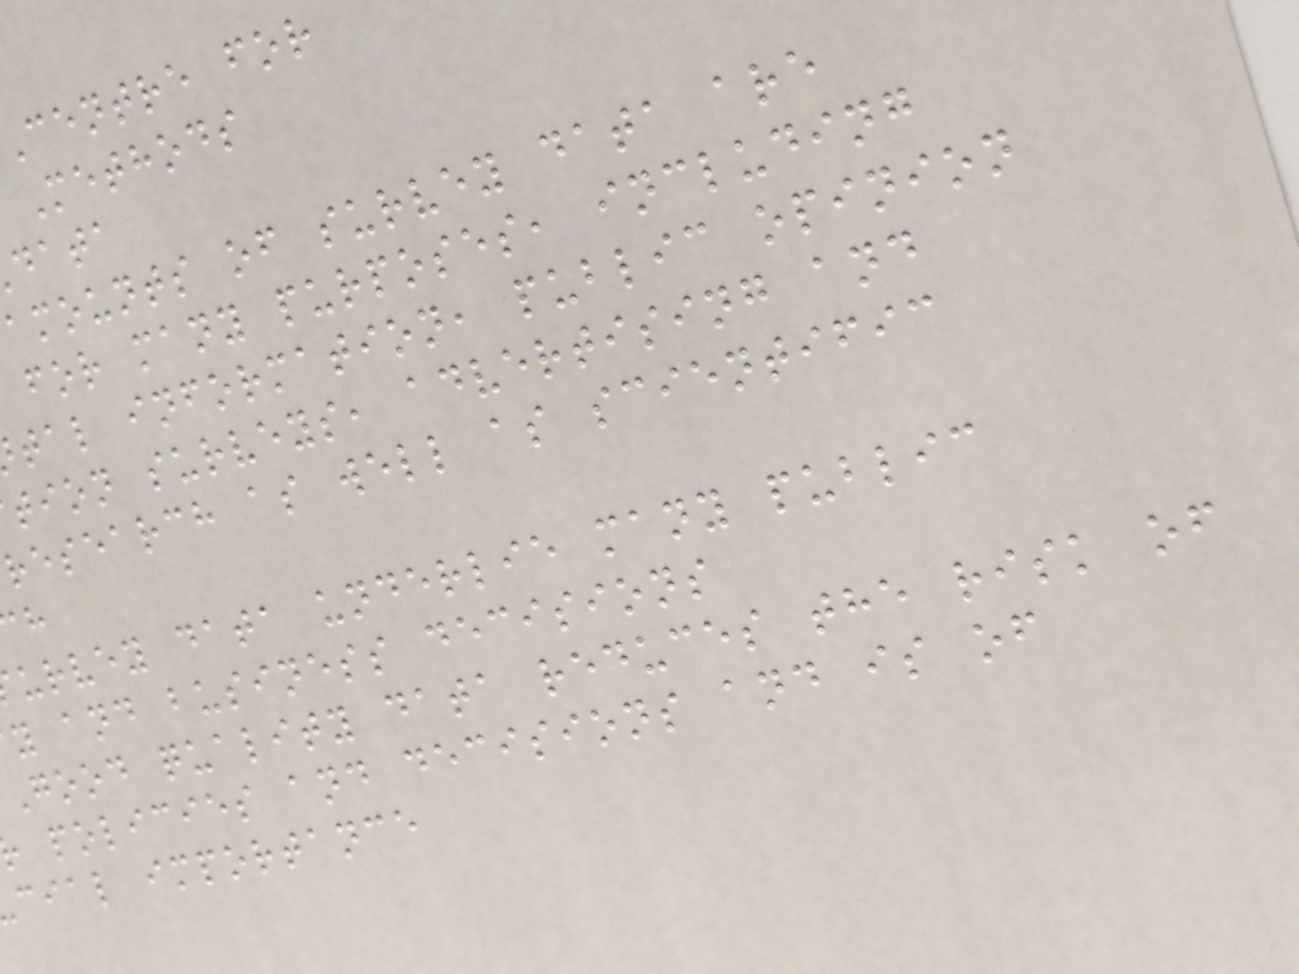centre for
Methods
data
amounts of survey data are
for many purposes, including
tal information, public opinion
tion surveys, advertising and
research as well as scientific
urvey data underlie many public
y and business decisions
Good quality data reduces the risk of
policies and decisions and is of
cial importance
